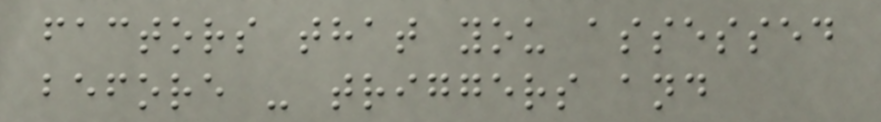factors that you assessed
before - triggers and
